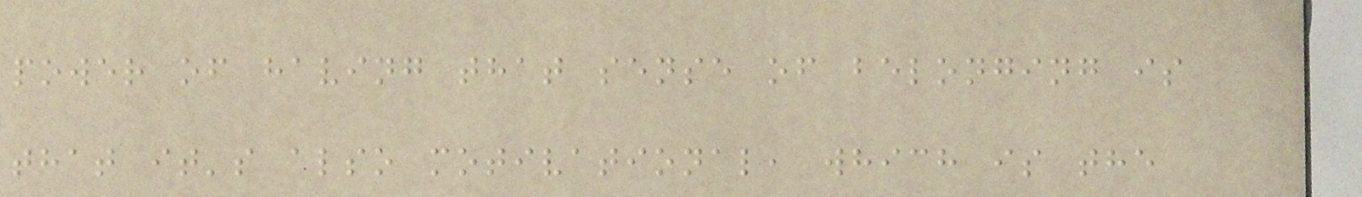power of having that sense of belonging is
that it's also motivational, which is the
